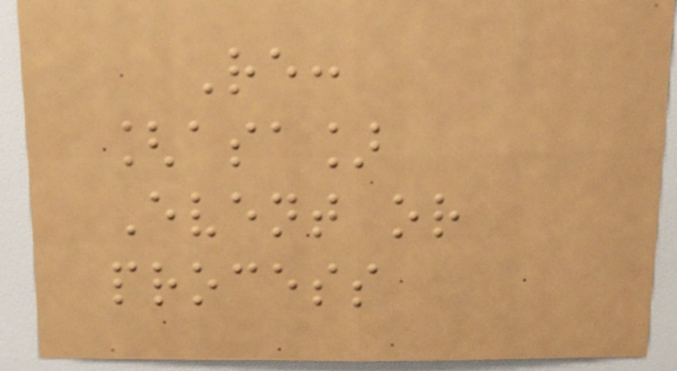Re:
[asa]
Event or
process
